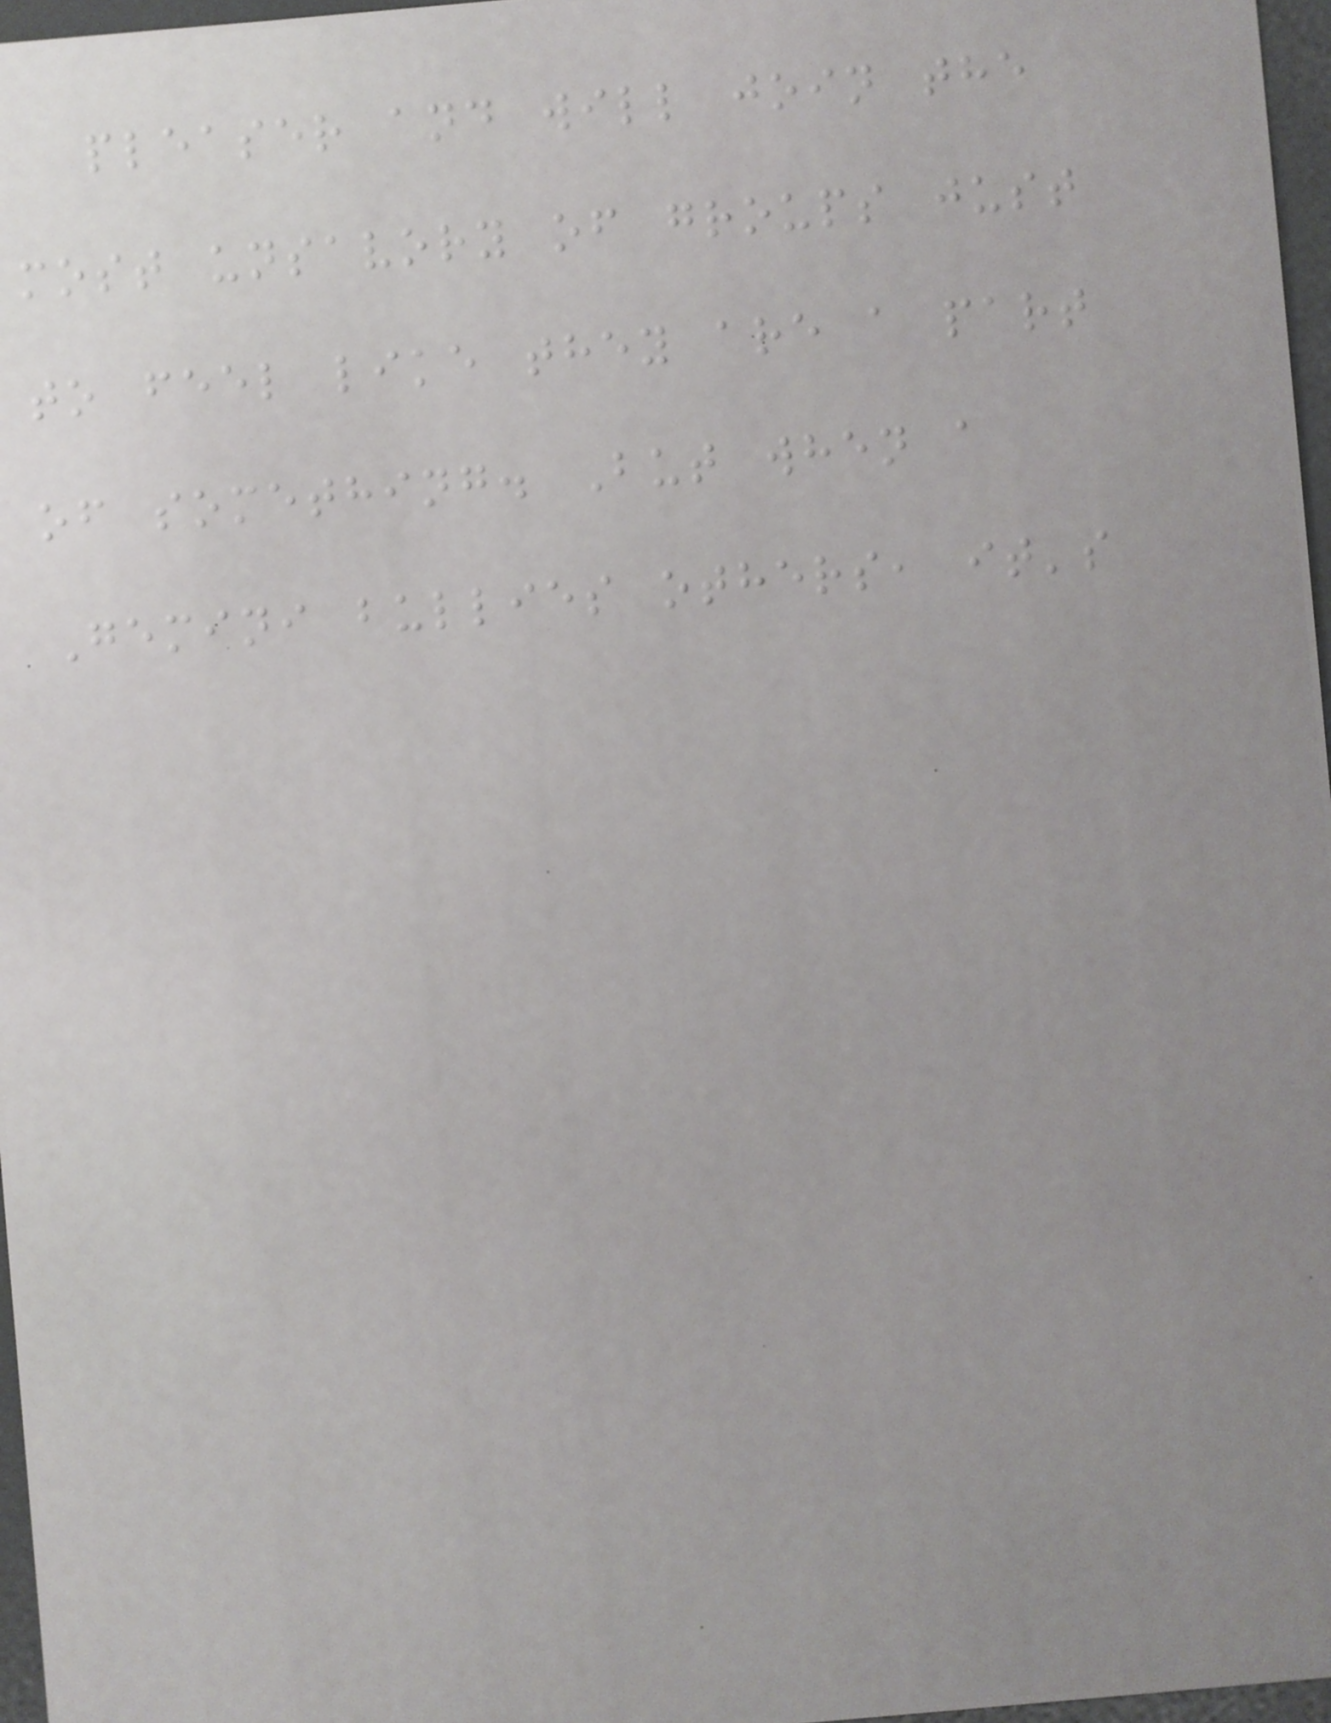pleaser and will join the
most unsavory of groups just
to feel like they are a part
of something. But when a
Gemini bullies others, it's
